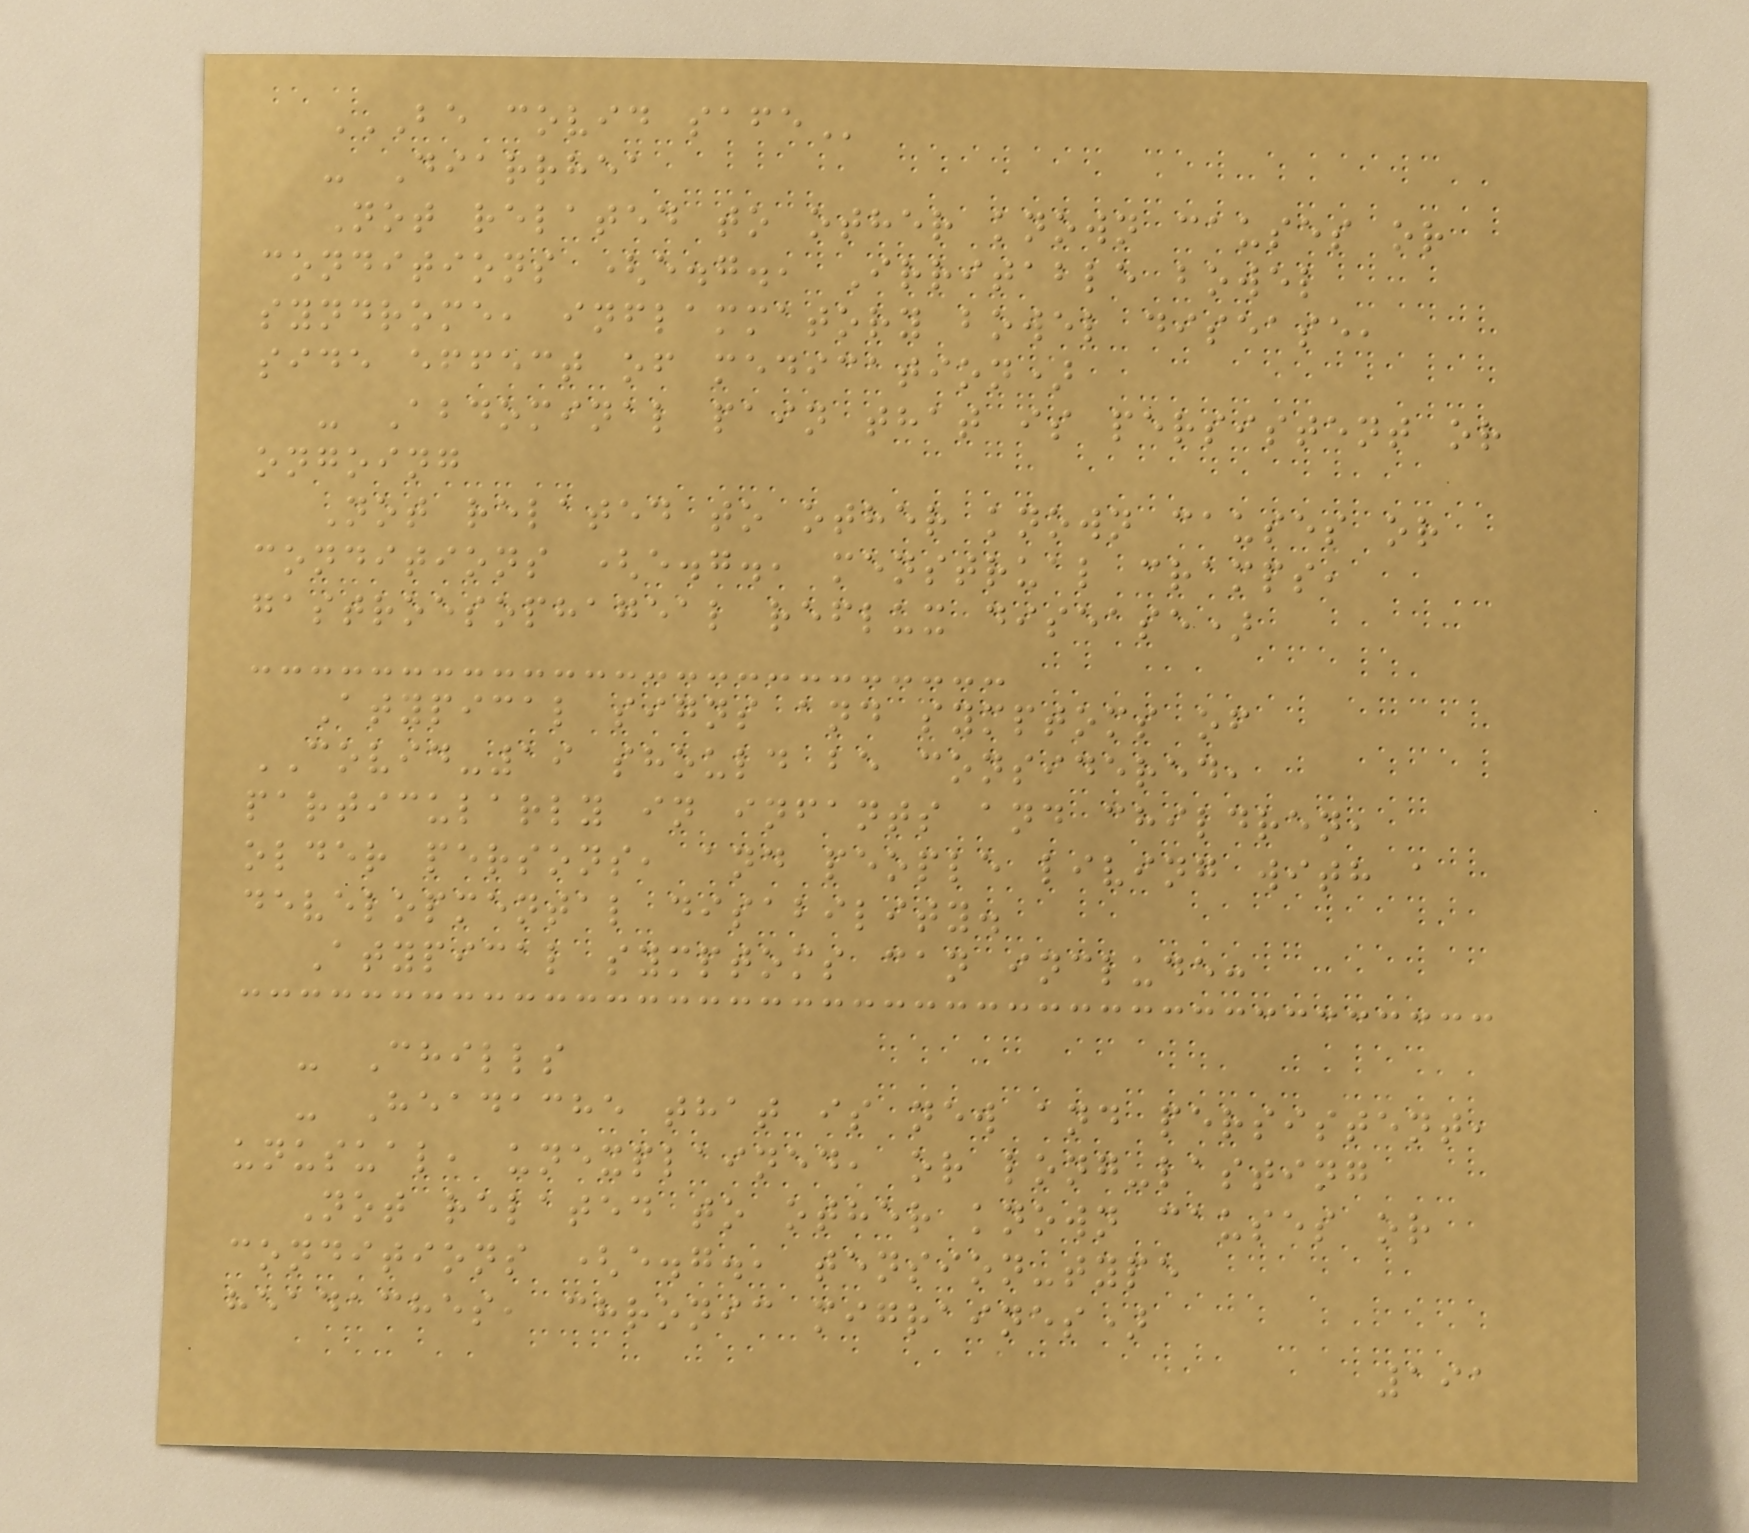BE COVID SAFE
- Diarrhea
Not related to other known causes or
conditions (e.g., Irritable bowel
syndrome, inflammatory bowel disease,
side effect of medication)
- Abdominal pain that is persistent or
ongoing
Not related to other known causes or
conditions (e.g., menstrual cramps,
gastroesophageal reflux disease)
Atypical signs and symptoms of
COVID-19 should be considered,
particularly in infants and children,
older persons, and people living with a
developmental disability.
Atypical symptoms can include:
- Chills
- Headache that is new and persistent,
unusual, unexplained, or long-lasting
Not related to other known causes or
conditions (e.g., tension-type
headaches, chronic migraines)
191
